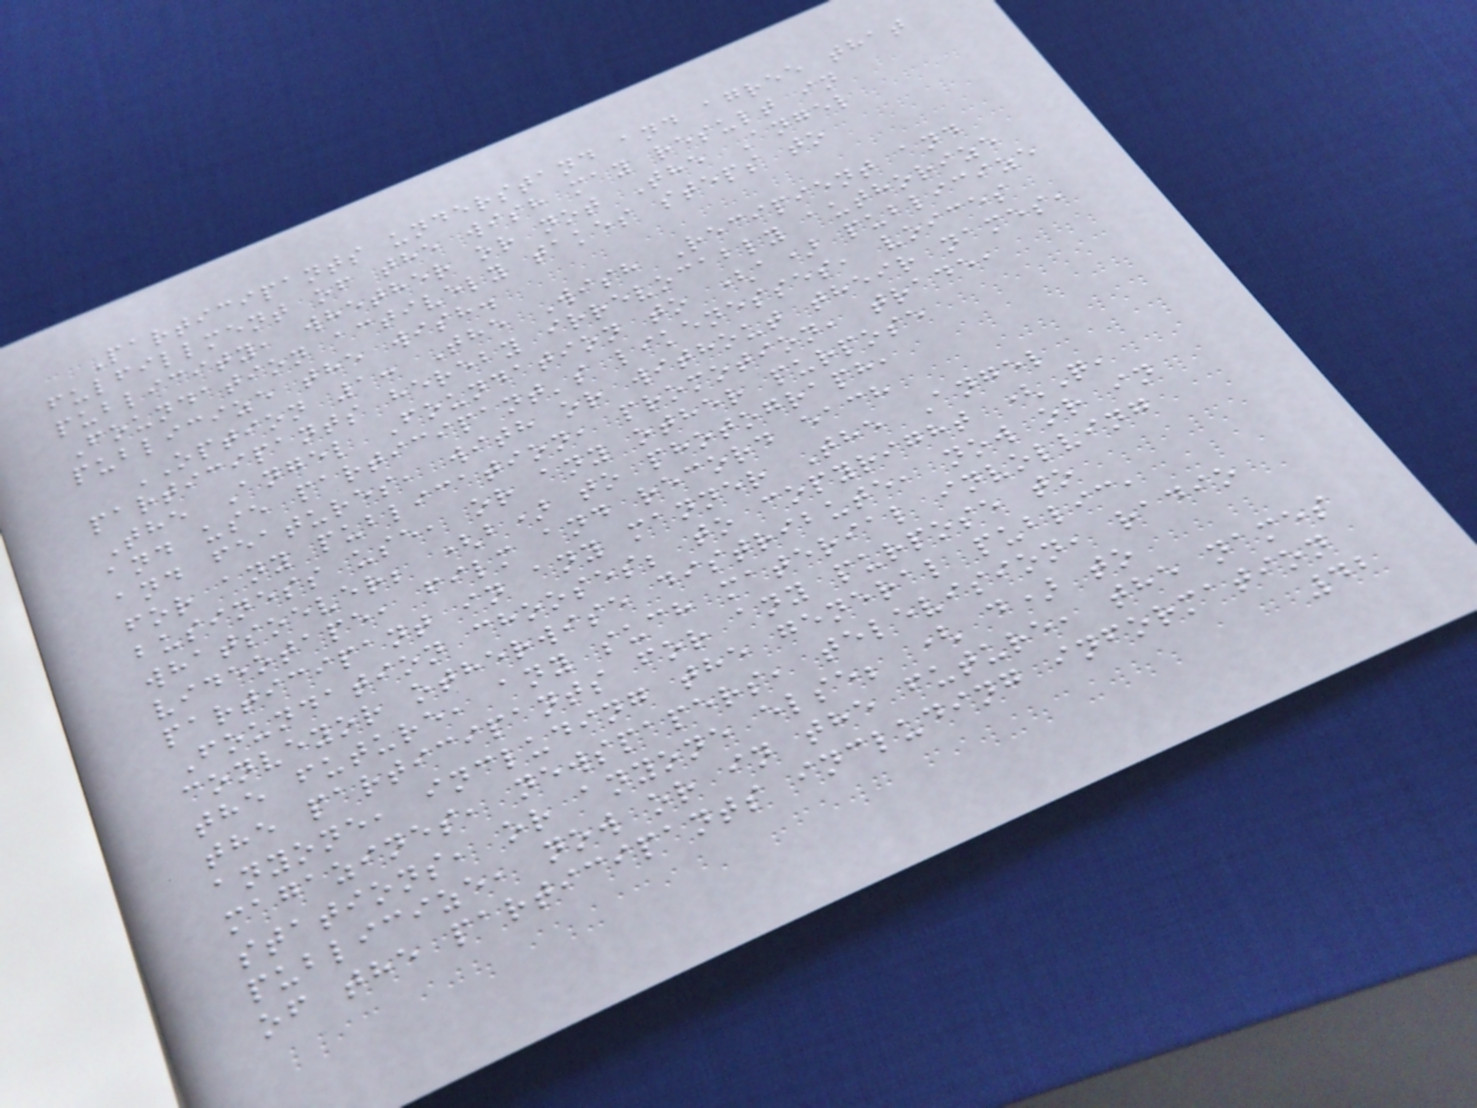Participants understand and agree that
fulfillment of the wish may result in
publicity, whether or not The Angel
Foundation actively takes steps to
publicize the wish.
OPTION 1: The Wish Recipient and
participants hereby irrevocably authorize
The Angel Foundation to (a) publicize
and use participant's likenesses, voices
and features, with or without their names,
for any publication, promotion, trade,
business use, or any other purpose
whatsoever; (b) to photograph,
videotape, film and record each
participant in any manner The Angel
Foundation chooses; to copyright (Q,
conveyor otherwise distribute, now or in
the future, any such material involving
the participants for any purpose to
anyone, including the general public,
magazines, newspapers, television, radio
stations, or anyone else; ( d) to
publicize, now or in the future, the names
of the participants including information
42
